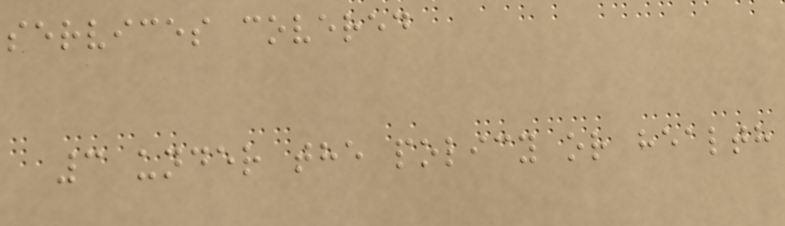services covered
3 under the policy or health
